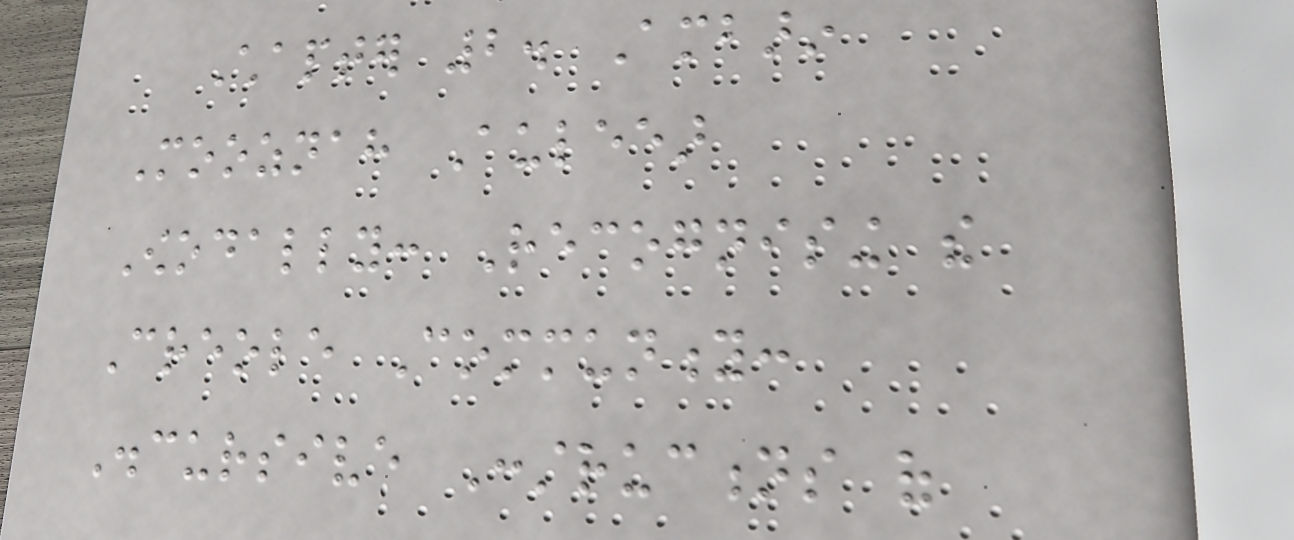Chapter 2. Ambarin
Mooznah Auleear
Owodally: Recognising the
Creole Community:
Discursive Constructions of
